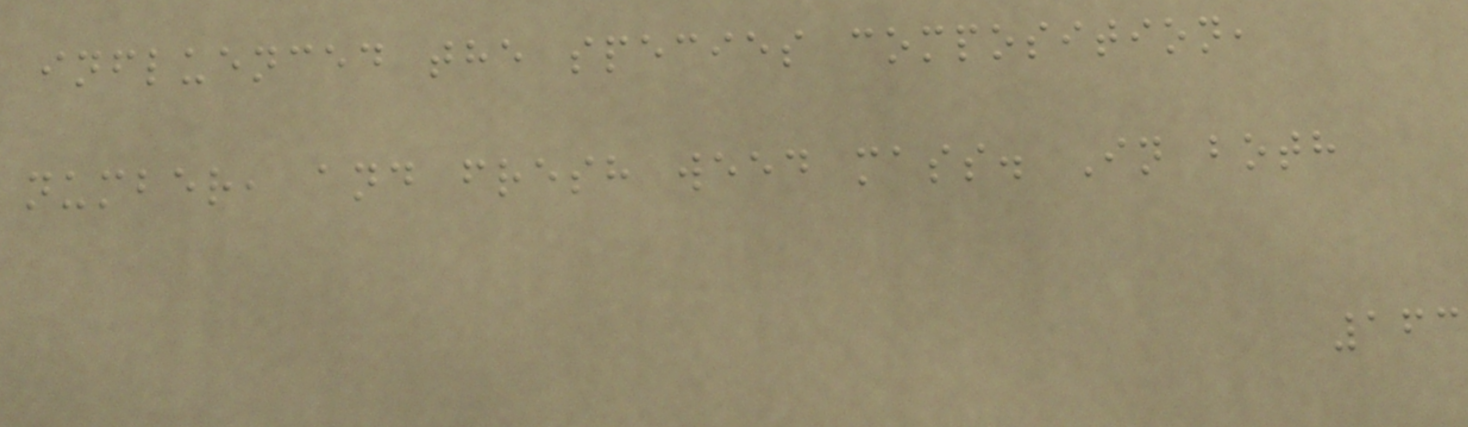influenced the species composition,
number, and fresh weed mass. In both
163
